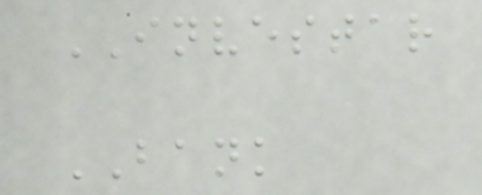INVESTAR
BANK
